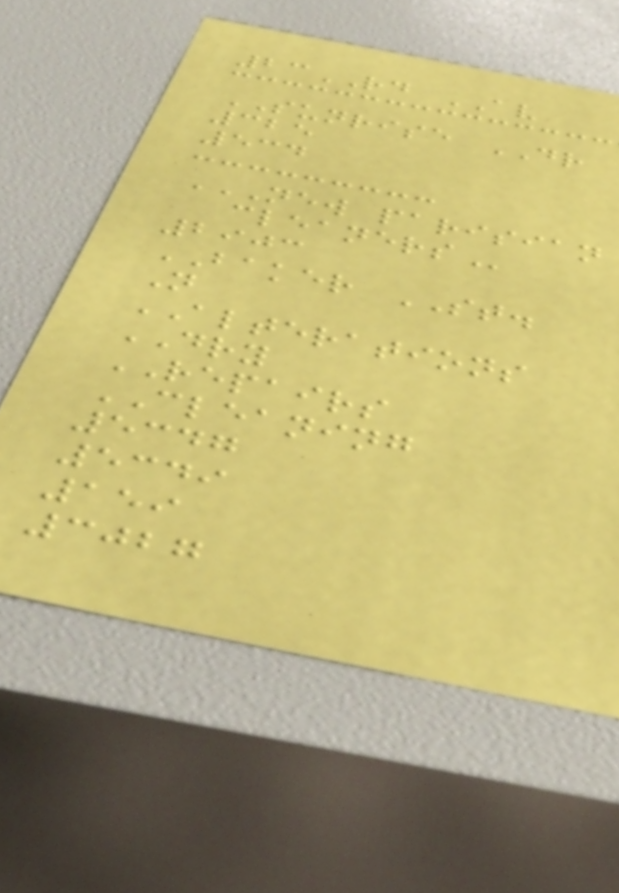23RD AV
SUNRISE DR
325
534
NEW PARISIAN
CLEANERS
2903
BAKER ST.
N
ALTERATIONS
DRY
REPAIRS
CLEANING
5347
5349
159
3027
